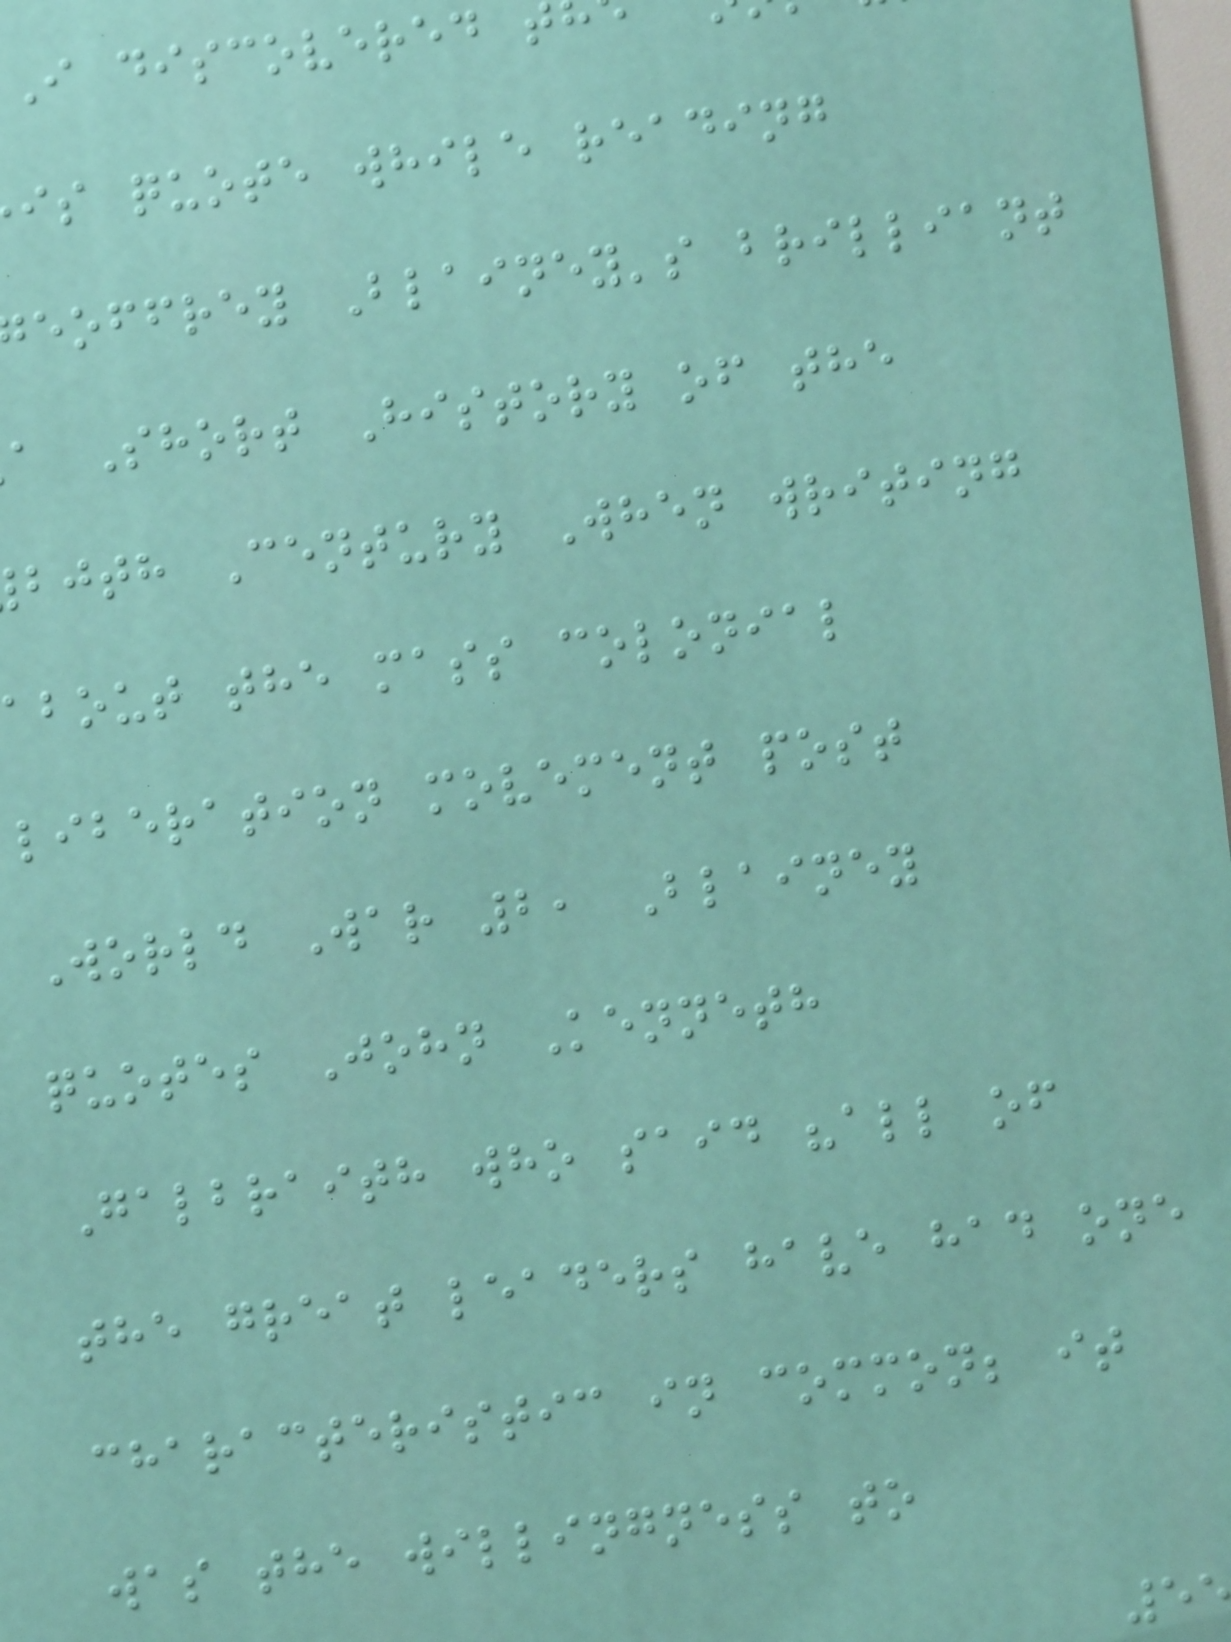I discovered t
is quote while reading
eoffrey Blainey's brilliant
a Short History of the
bjth Century When writing
about the mass colonial
liberation movement post
World War 2, Blainey
quotes John Kenneth
Galbraith who said "all of
the great leaders have had one
characteristic in common; it
was the willingness to
